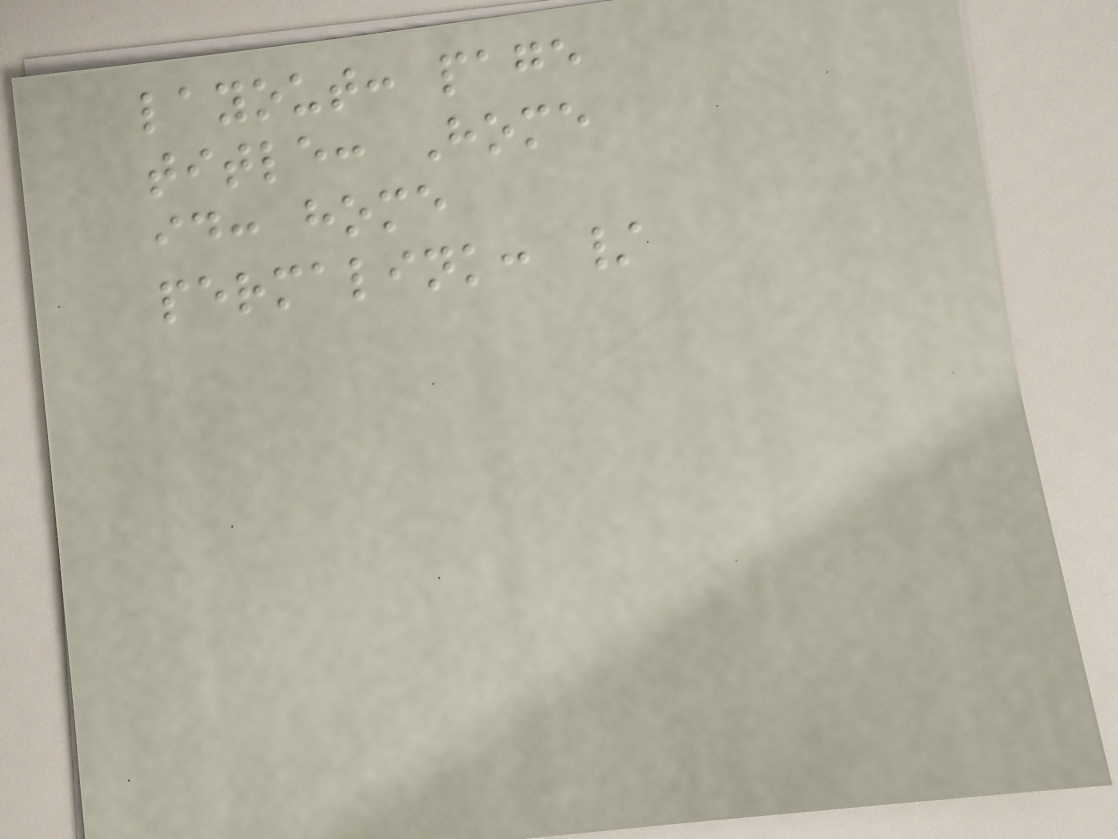layout: page
title: Home
id: home
permalink: /
